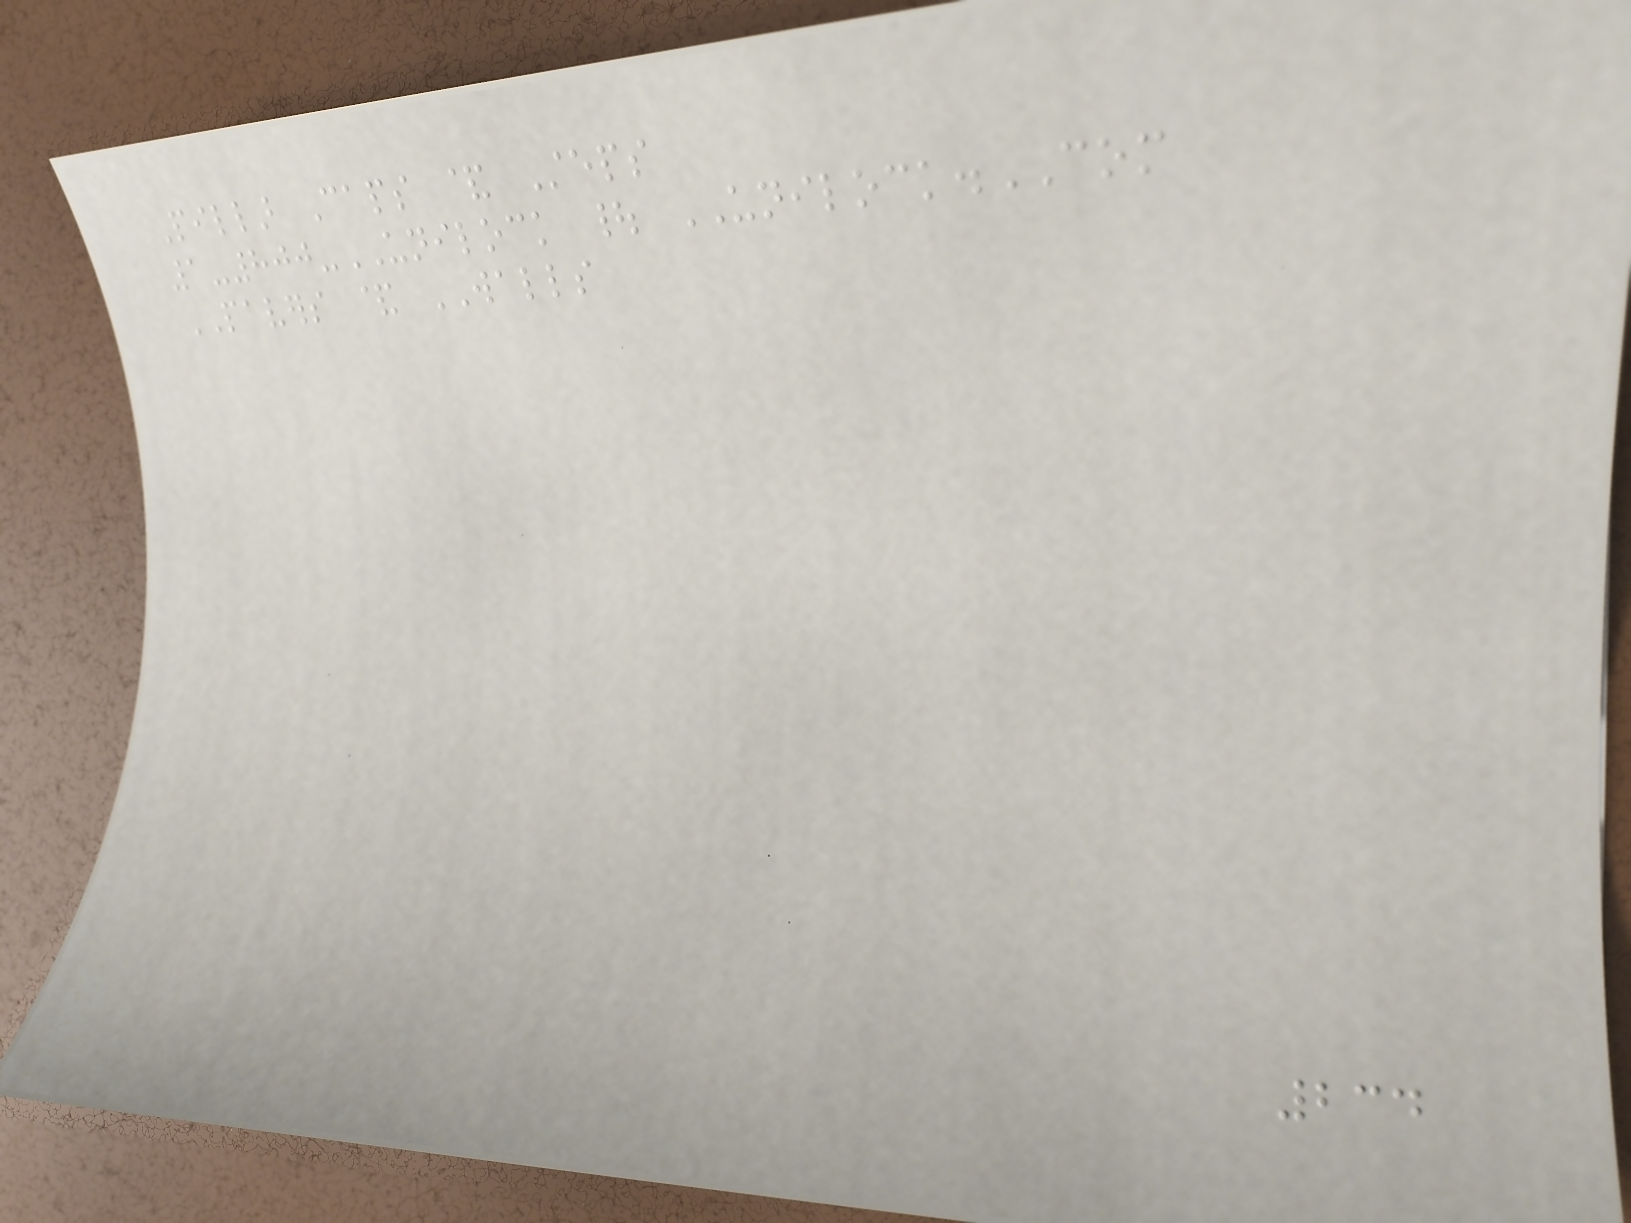Pillar Caps & Steps
1-800-UNILOCK | UNILOCK.COM
PAVERS & WALLS
234
